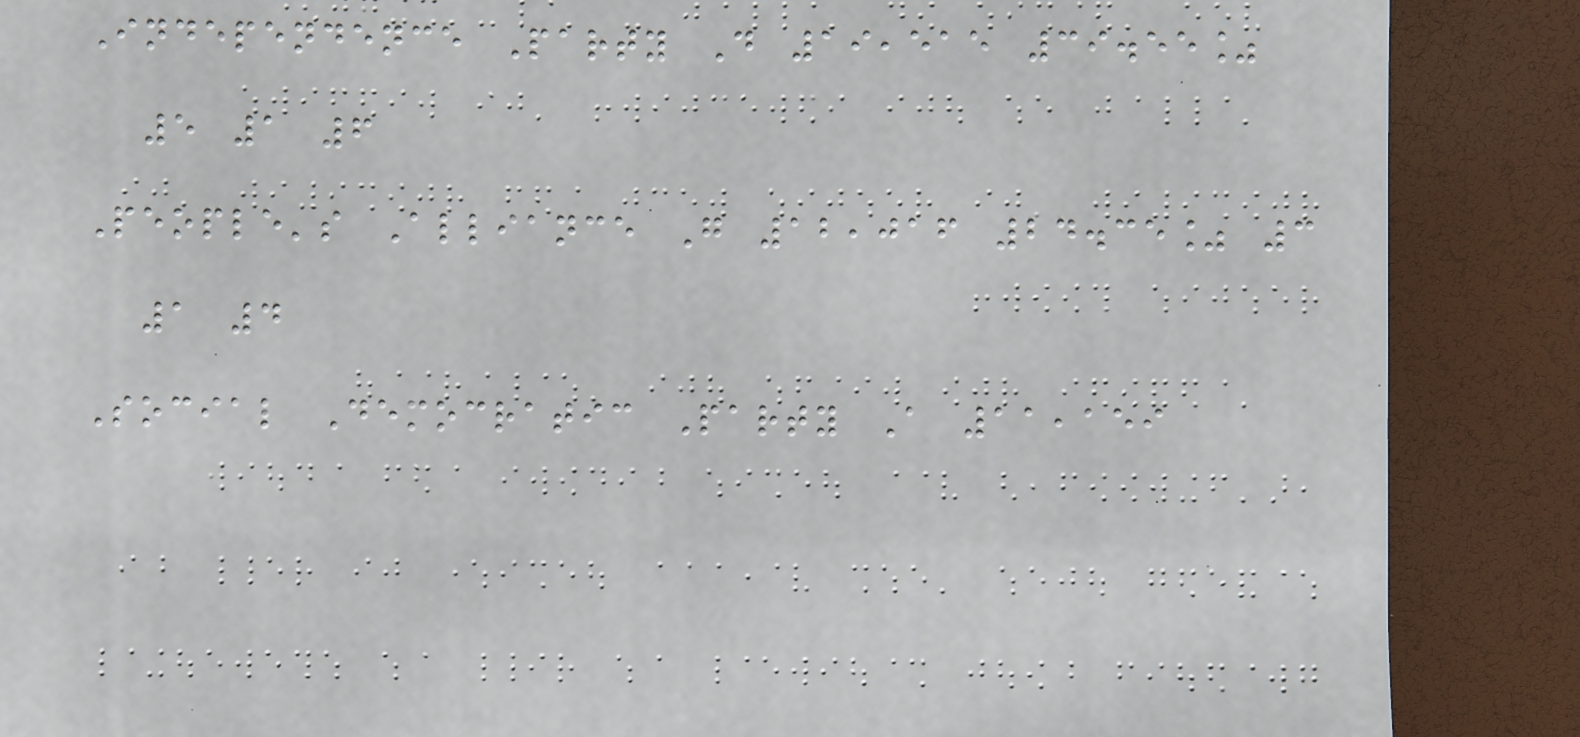Independence Party D 19,515 39.55%
5 1 6
People's Alliance G 12,016 24.35% 3
1 4
Social Democratic Party A 11,159
